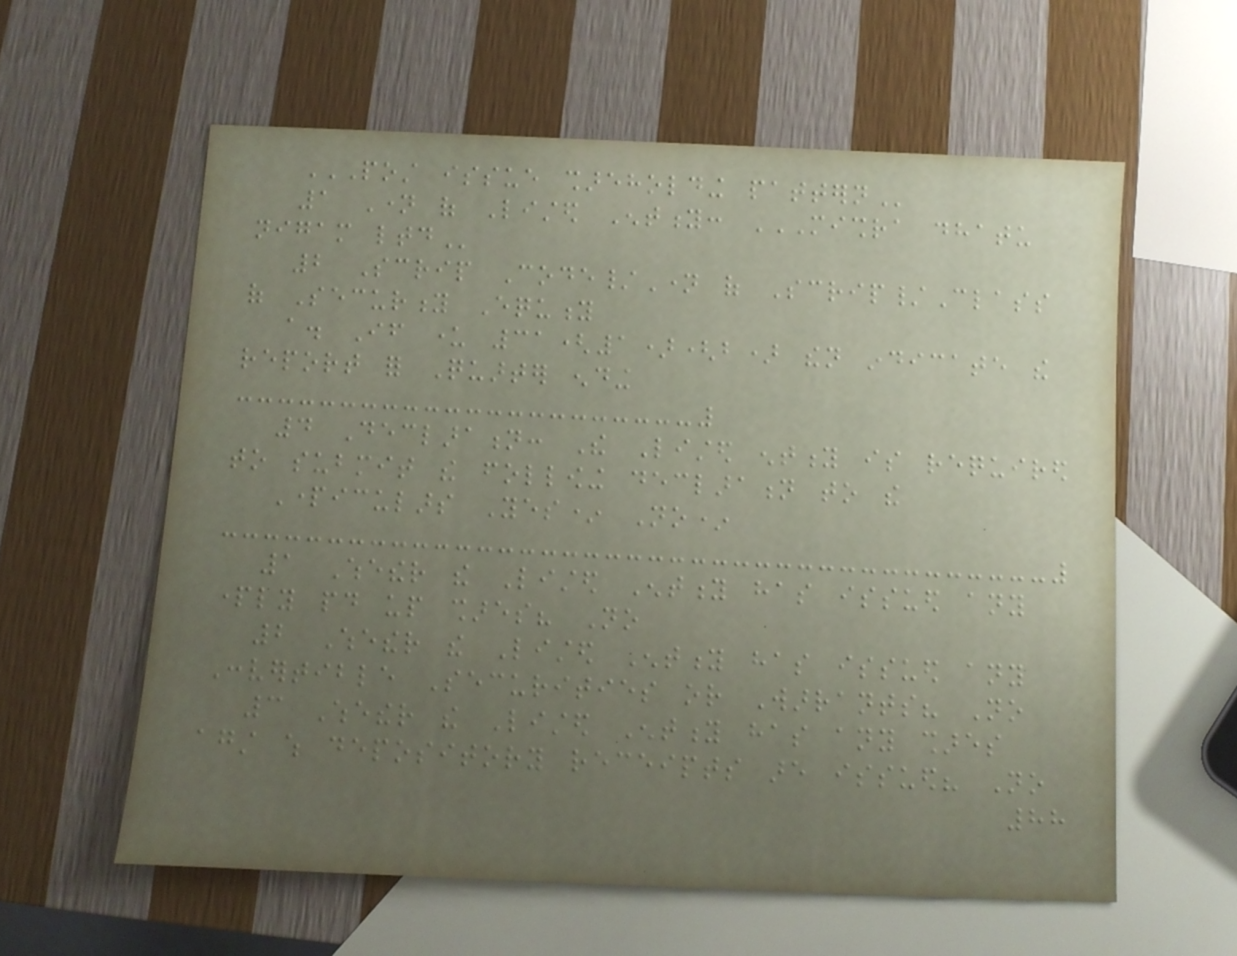POST ISSUE SHAREHOLDING PATTERN
1 Name of Listed Entity: MISHRA DHATU
NIGAM LTD
2 Scrip Code/Name of Scrip/Class
of Security Equity
a. If under 31(1)(b) then indicate the
report for Quarter ending
4 Declaration: The Listed entity is required
to submit the following declaration to the
Particulars Yes* No*
1 Whether the Listed Entity has issued any
partly paid up shares? No
2 Whether the Listed Entity has issued any
Convertible Securities or Warrants? No
3 Whether the Listed Entity has any shares
against which depository receipts are issued? No
88
